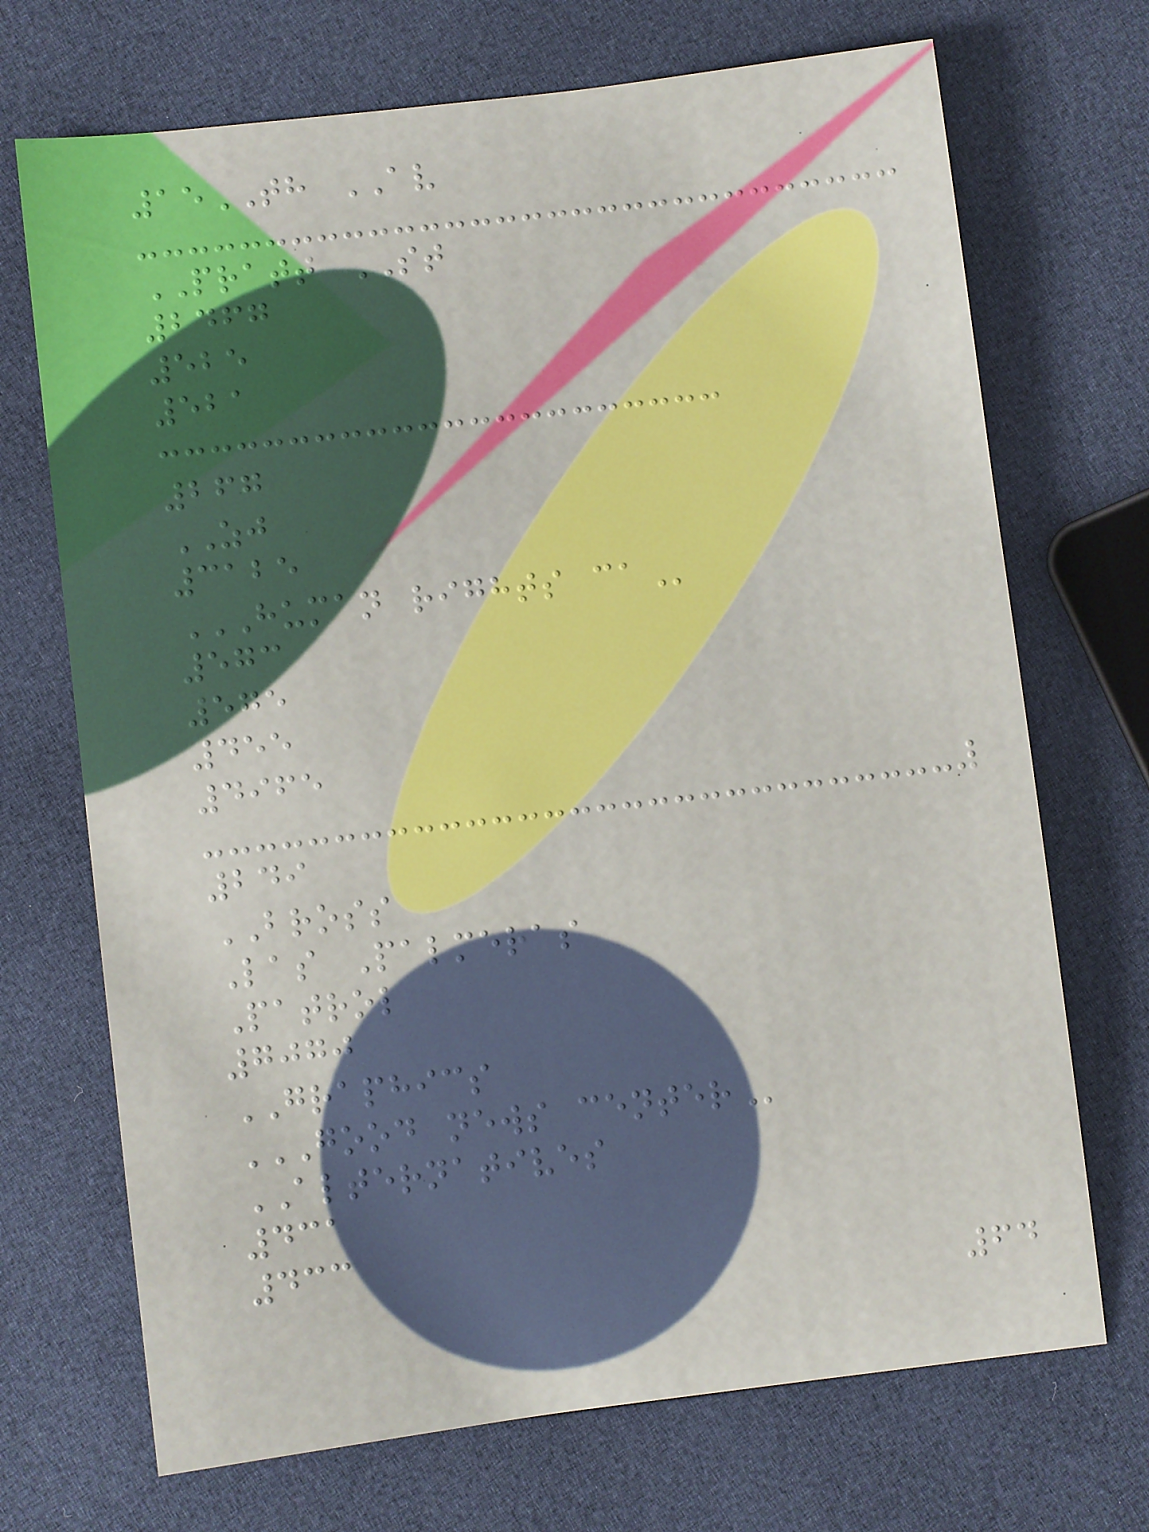15TH AV
PRATT ST
2467
525
521
267
ZJ
3125
HUMAN RIGHTS CA
573
575
455
4965
249
BROSS
Las Palmeras
Patrol
7070
GRAPHICS
GOOD NEWS CENTER
ALTERNATIVES
431
433
64
